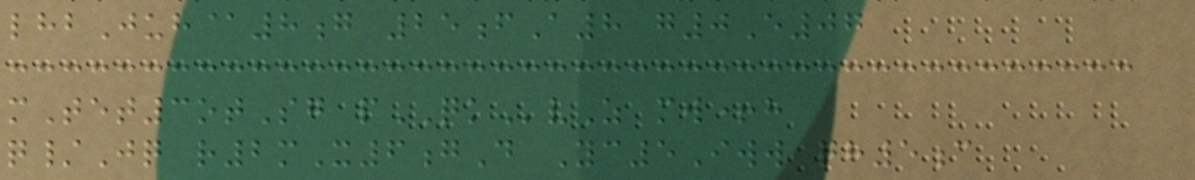lhbJuh@8g 25fA8 g0E07
mTet3otSg pQKvZ mw+h
q/Jq r2mX6gD Yc5Iww qh5c
